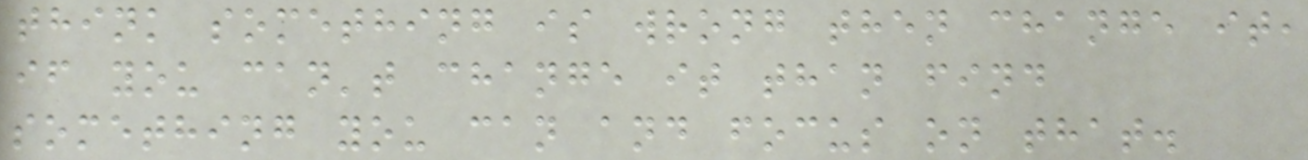think something is wrong then change it,
if you can't change it than find
something you can and focus on that.
